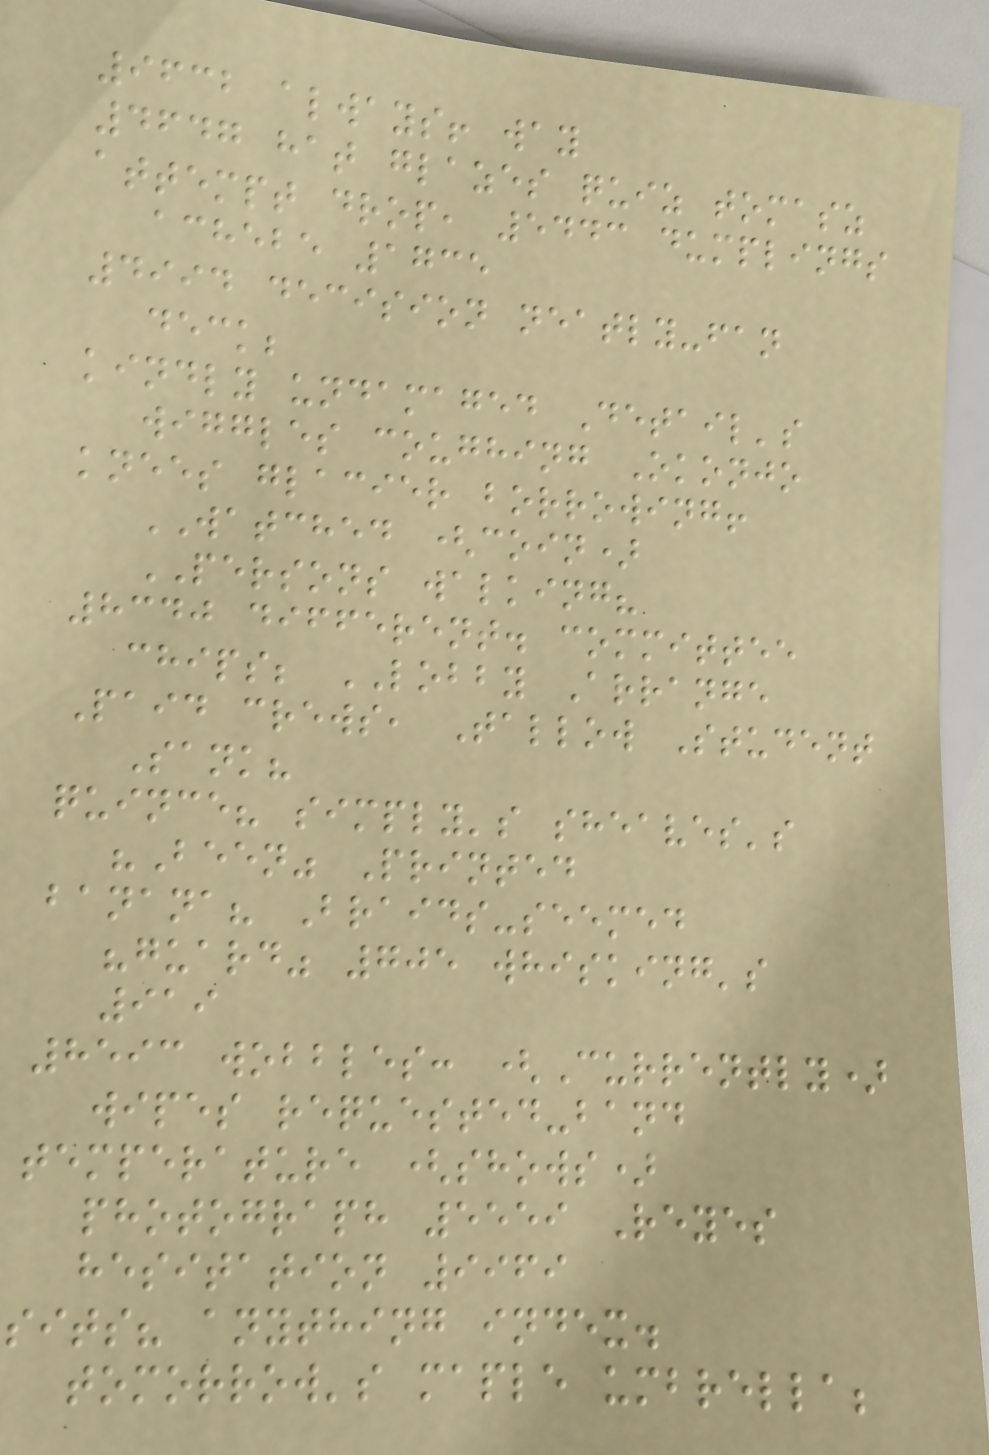9632 always! way
4647 hat glazes quiz tomasz
attempt drop, 5443 dumplings
achebe 1735
4994 decision neatly-fan
deck;
kindly undamaged Detail's
wiggles coughing Okonjo
knees glacier borrowing!
WATCHED (coin)
PERSONS walking?
8340 different. committee
chips; LOBBY Arrange
Paid crews, Tallow Student
Sank?
quince? simply's sheaves's
"Been" Printed
banana? Braids-seemed
"guard" 705 whisking's
919
8593 wobbles: (Currently)
wipes requested-band
temperature (shows)
photograph 5559 Reyes
hesitation 9969
sits? anything index.
tomorrow's maple umbrella;
